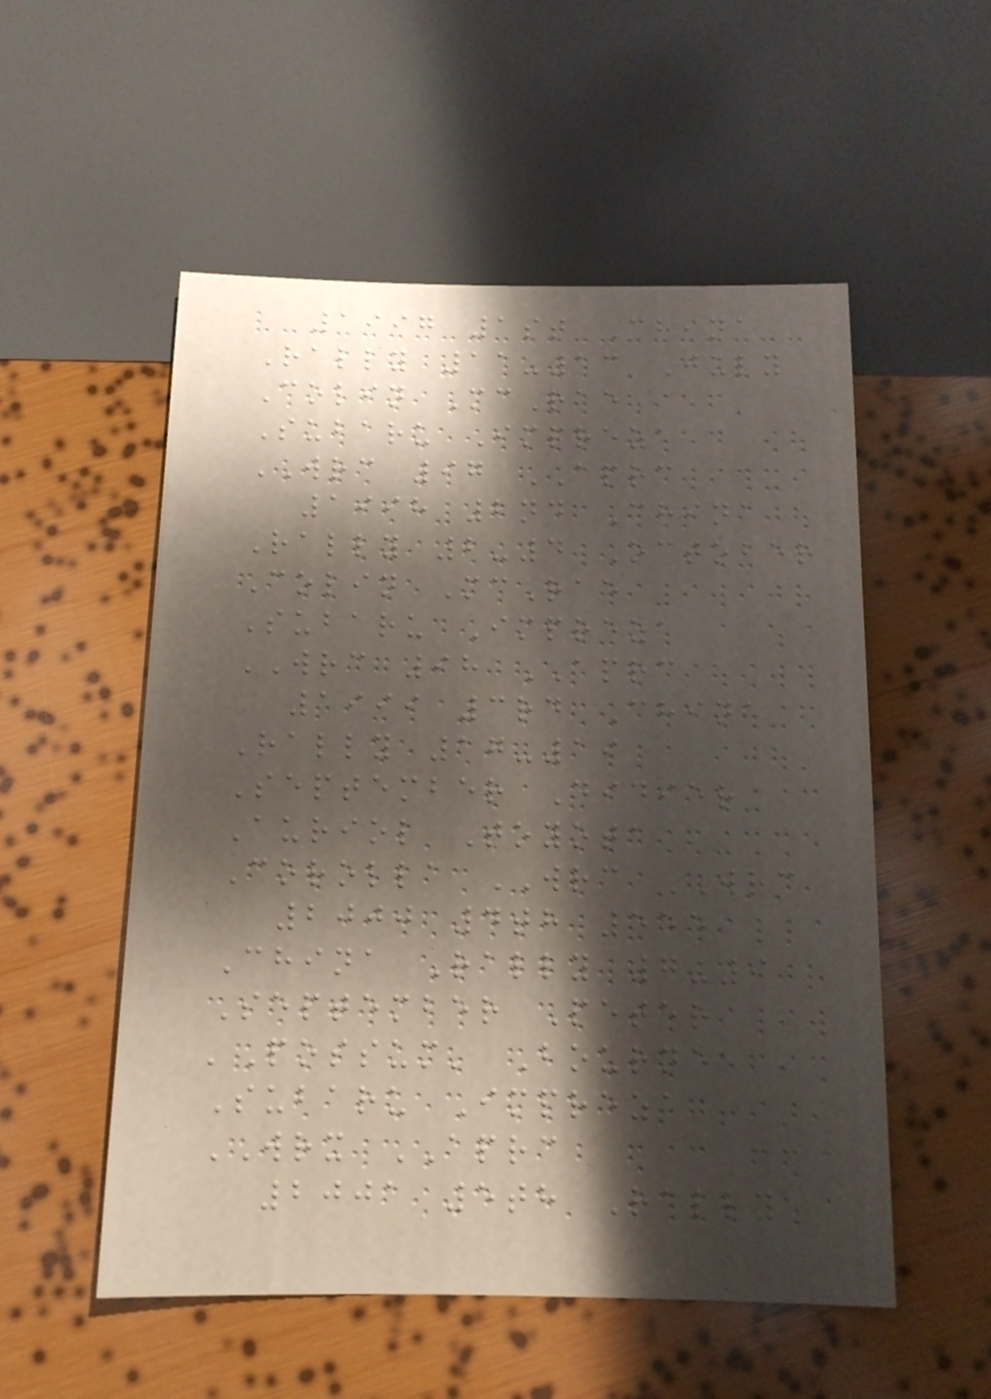1997 1st China
Rally 11-13 July
Colin McRae
Subaru Impreza
WRC 97 APRC
1998 2nd China
Rally 2-4 October
Colin McRae
Subaru Impreza
WRC 98 APRC
1999 3rd China
Rally 17-19
September Didier
Auriol Toyota
Corolla WRC WRC
2000 4th 555
China Rally 7-9
September Peter
'Possum' Bourne
Subaru Impreza
WRX APRC
2001 5th Rally
